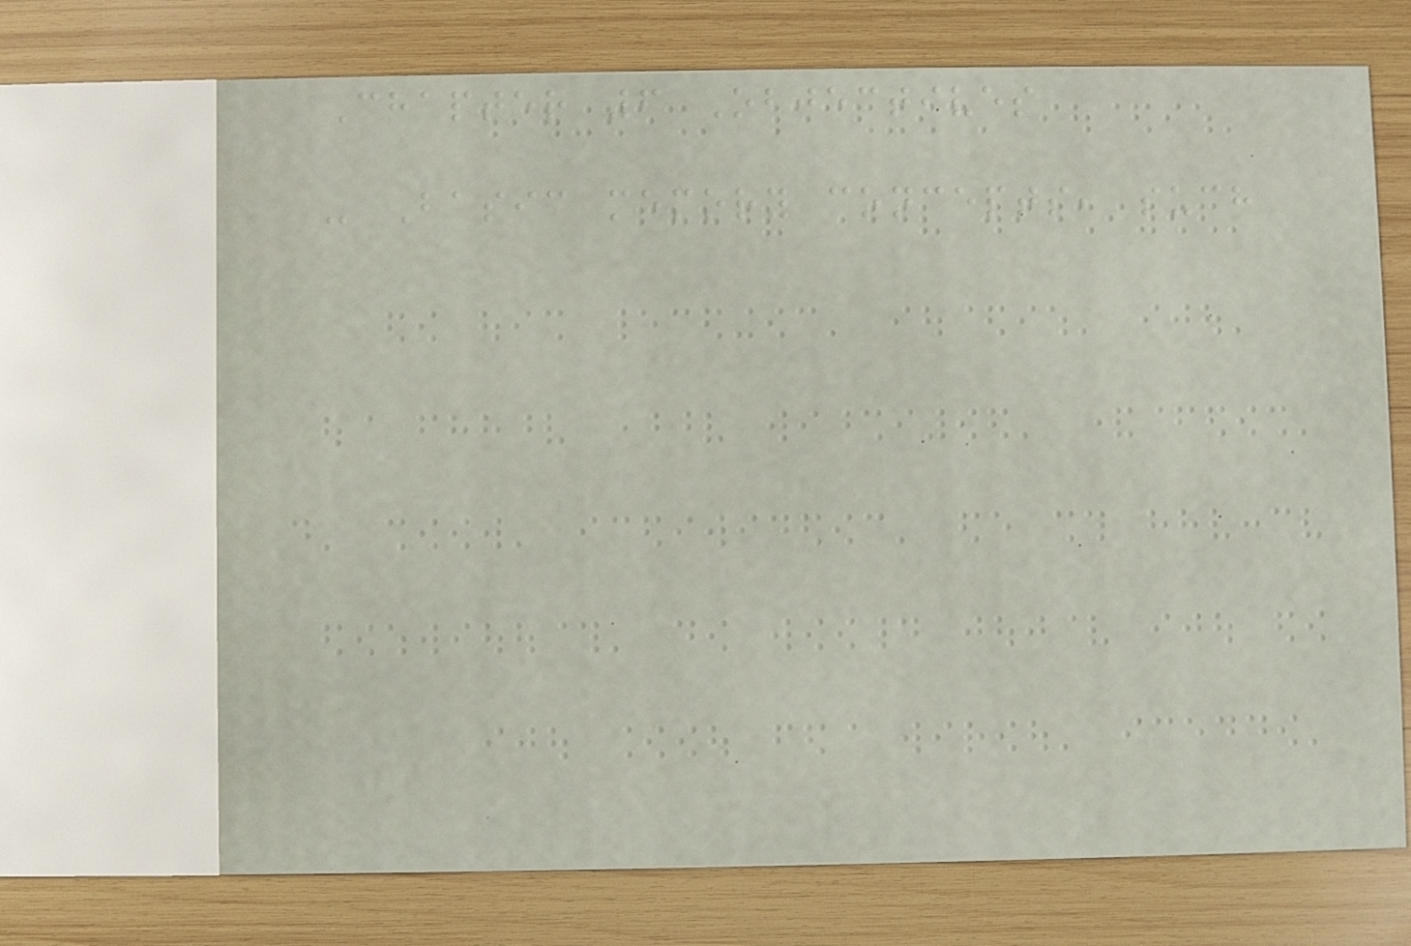Chapter 6 Objectives
- Basic memory concepts, such
